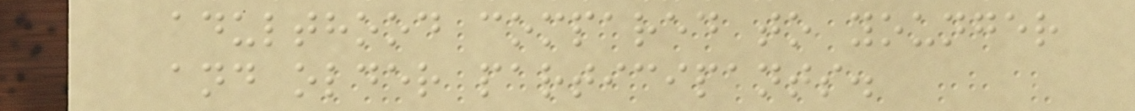adulthood compared to younger
and older participants.
